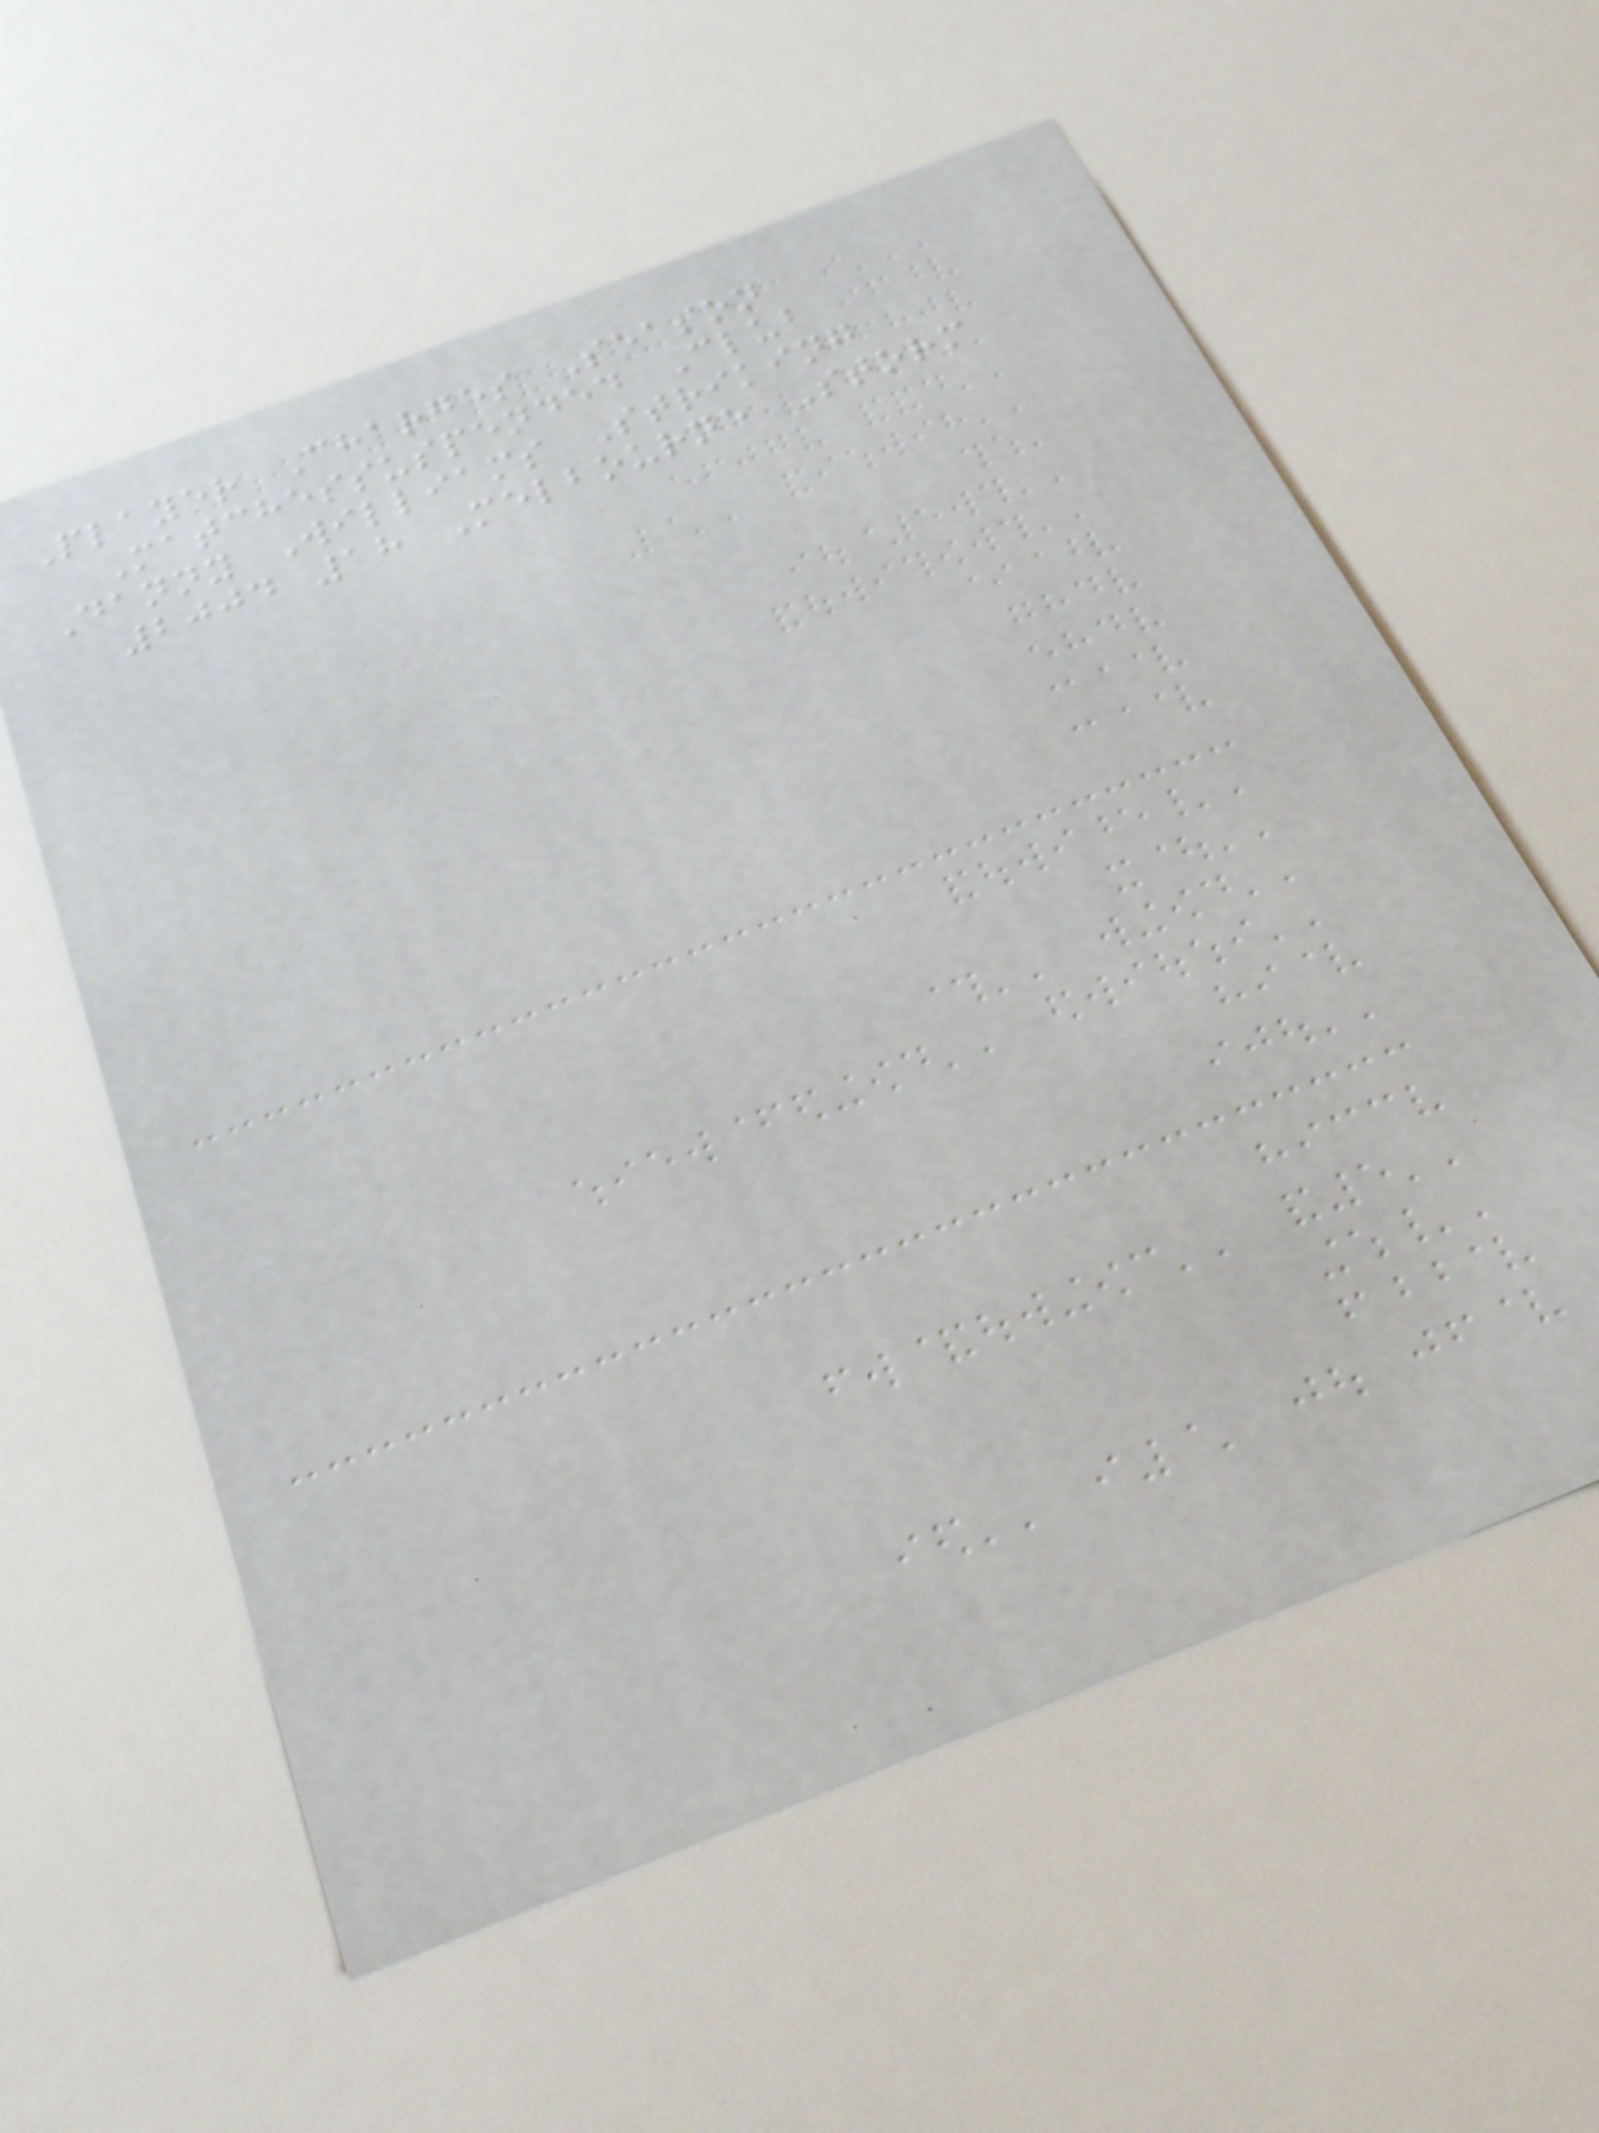Player Charges Season
Matchessuspended Club
Danny Williams Striking
2004 18 Melbourne Storm
